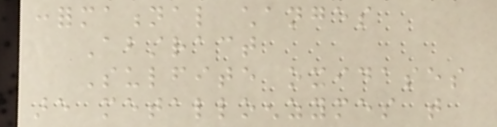conformational changes
Abstract
Sulfite oxidases
are metalloenzymes that
